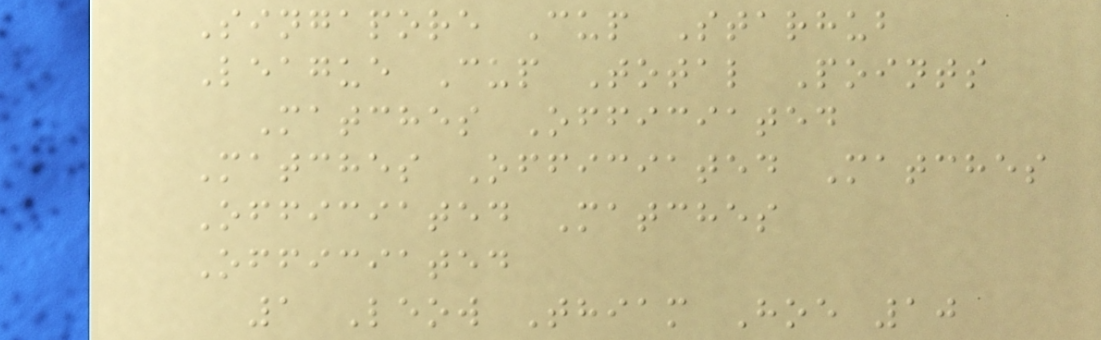Singapore Cup Starhub
League Cup Total Points
Matches Officiated
Matches Officiated Matches
Officiated Matches
Officiated
1 Leow Thiam Hoe 10
